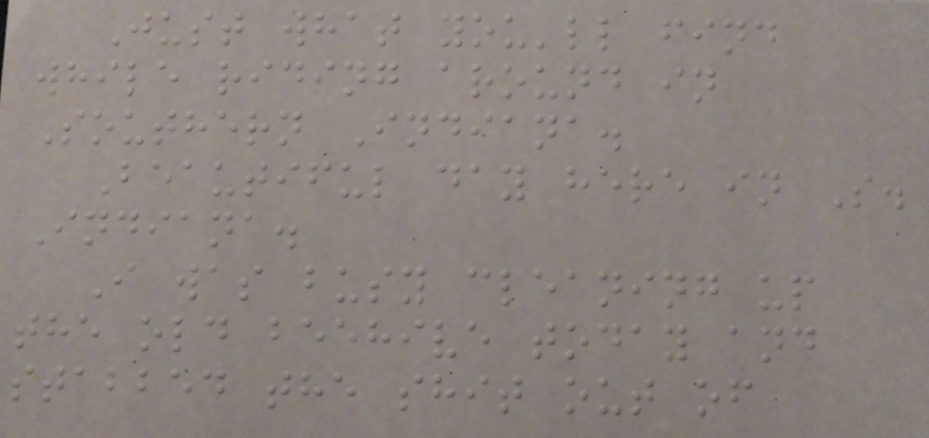Just what you'll find
while riding around in
Southern Indiana.
Beautiful day here in S.
Indiana.
I was busy cleaning up
the old beehive today and
stabbed the shit out of
